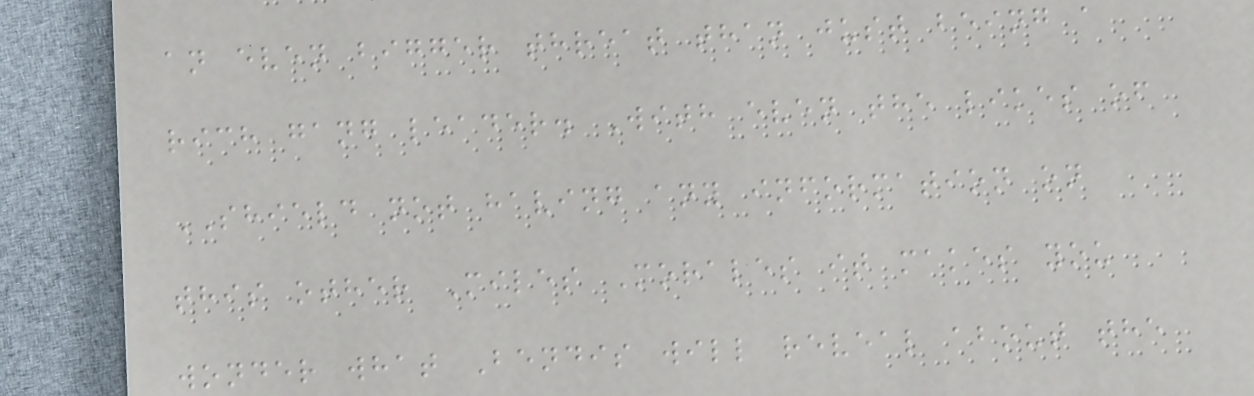an even bigger threat than just being a
rich gang leader. With even the likes of
SHIELD not having any information on
this other Miles Morales it makes you
wonder what Bendis will reveal about the
